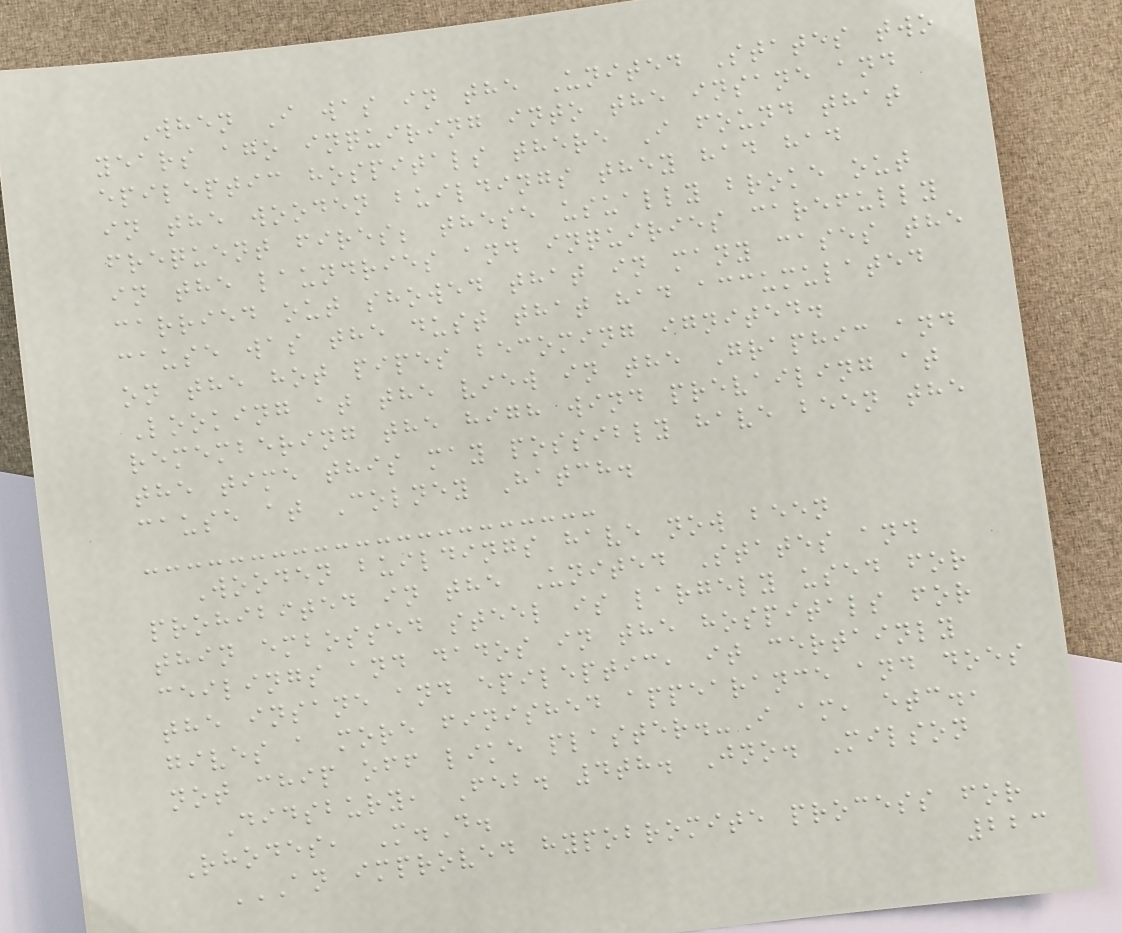When I was in the United States two
years ago inquiring into the insane and
epileptic hospitals there I found that
in the wooden buildings they had had
frequent fires; these usually broke out
in the laundries and inquiries carefully
carried out showed that in many cases the
cause was the dust that had accumulated
on the hot pipes becoming ignited.
Looking at the view in the Graphic and
remembering the high wind prevailing at
the time this may possibly have been the
cause at Colney Hatch.
Wooden buildings have now been
prohibited in the United States and
thin embossed steel is largely used for
ceilings and dados in the hospitals for
the insane and epileptic, it certainly
gives a more finished appearance and does
not chip off like plaster.-I am, etc.,
Didsbury, Feb. 4th. Jno. Milson
Rhodes, M.D.
AN IMPROVED HYPOBROMITE PROCESS FOR
223
